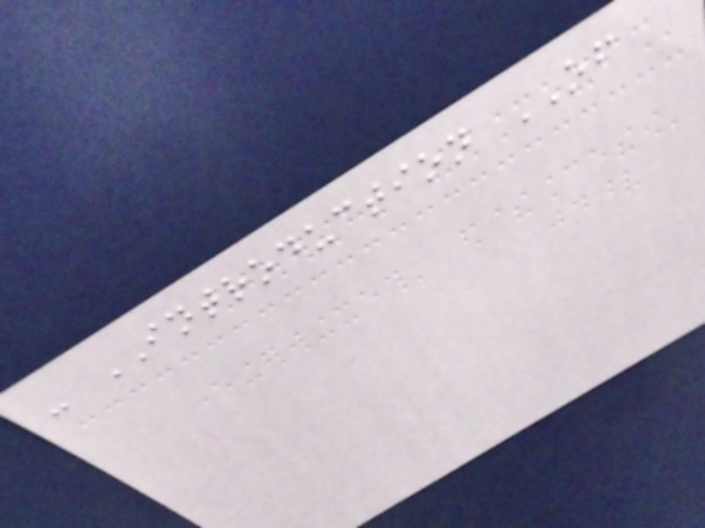- INTRODUCTION OF
